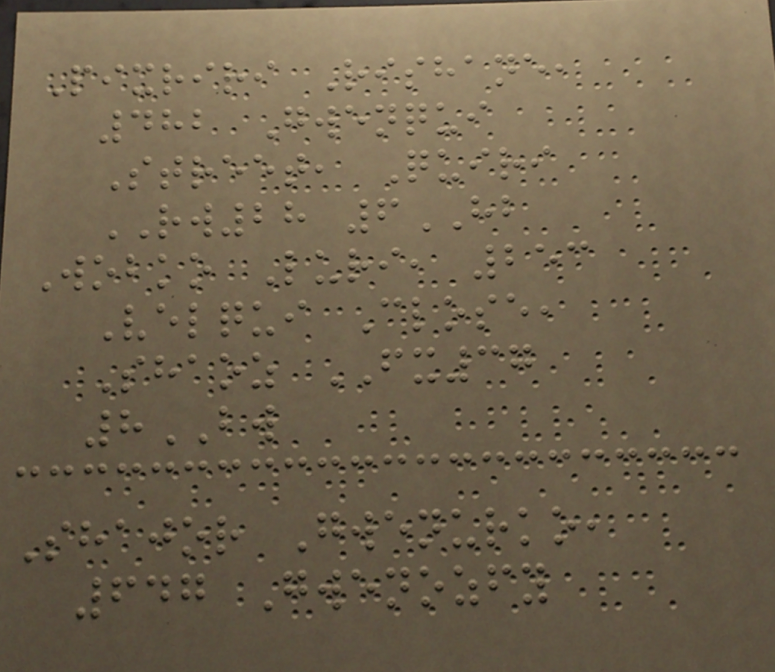Pixriri Rishane,
482 Gwenqui
Street, Quiri
RW28 6HB
Wobko Luri, 253
Velqui Close,
Shaoz FX37
8BW
Shajor Gwenurko,
647 Gwenozfy
